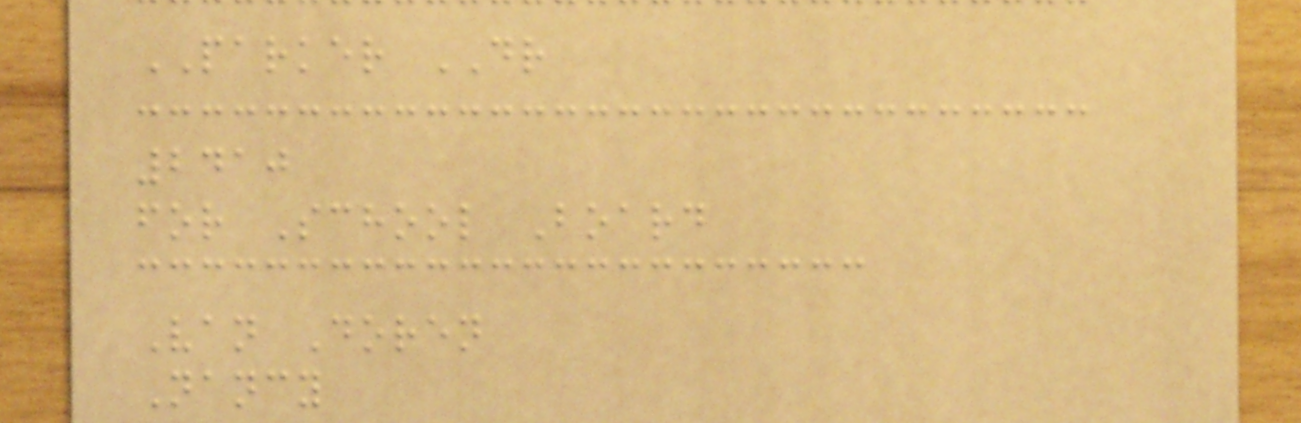PARKER DR
2410
for School Board
Van Doren
Nancy
